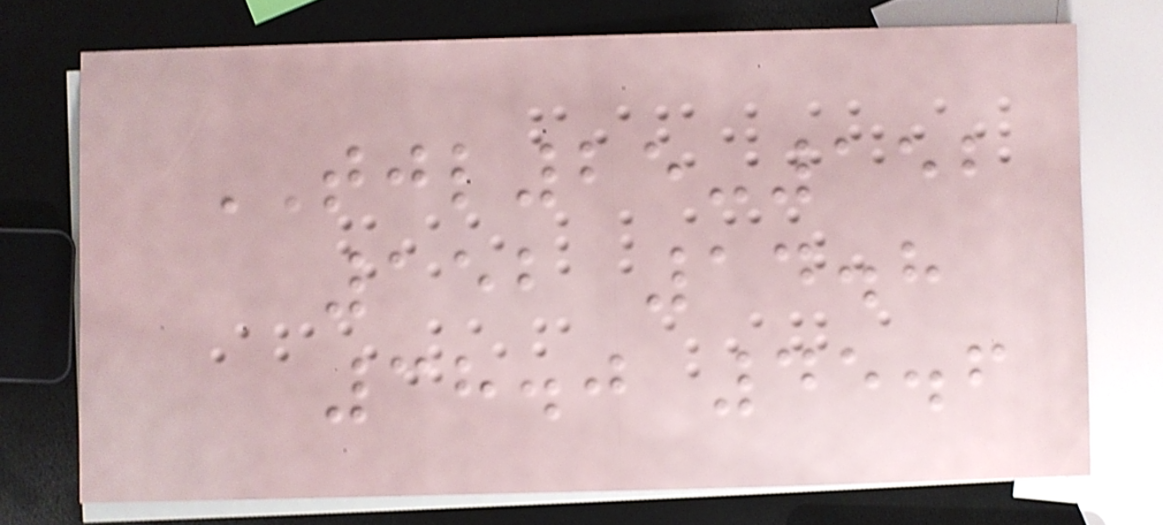TJL25-152
152 14.8
38.0 45.6
